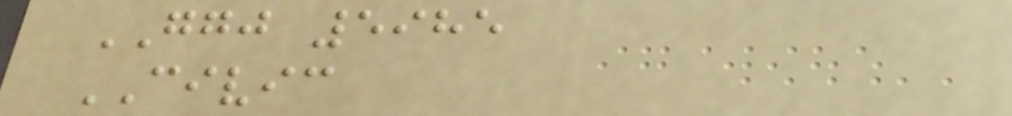GGJ 5985
CIVIC
